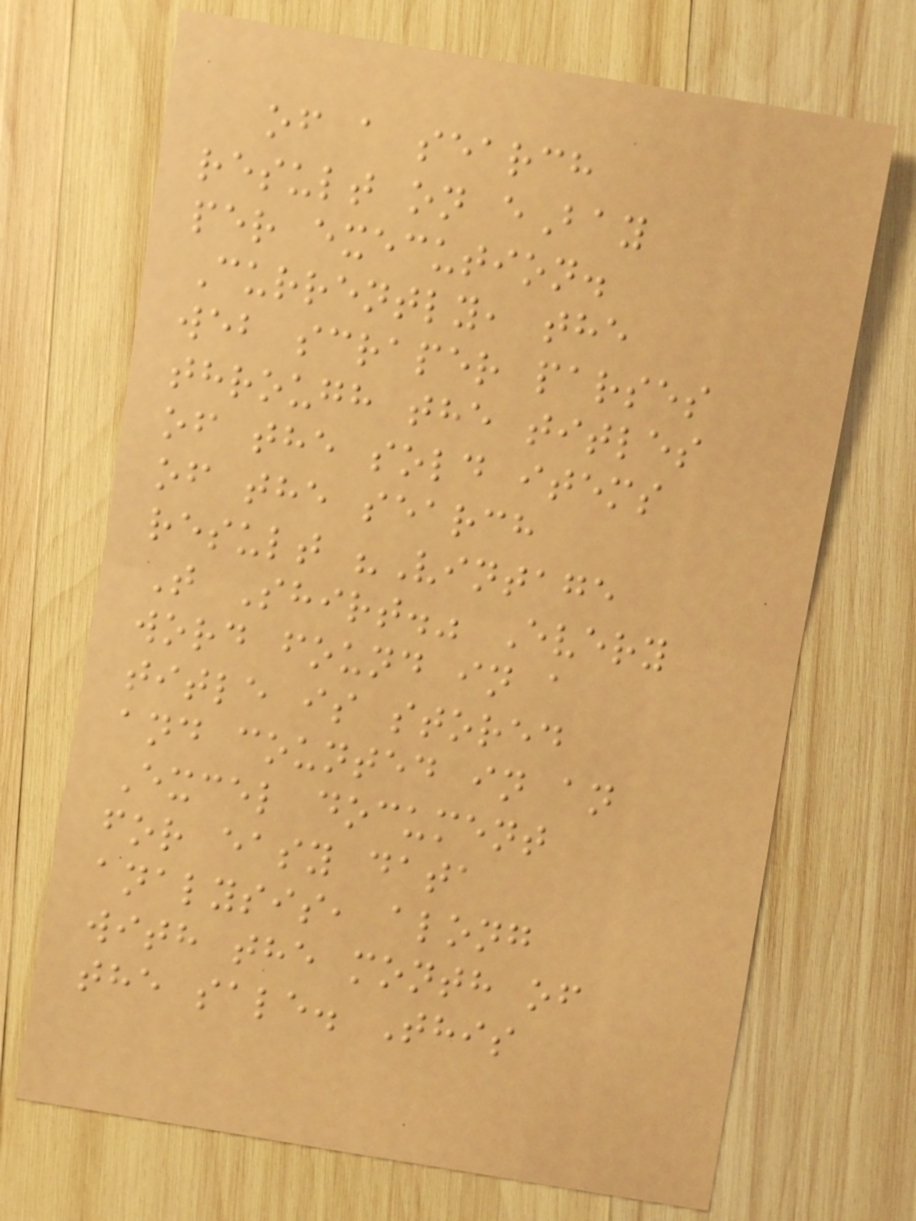of a search
result on eBay
per execution.
Currently, the
web scraper parses
through the titles
of the sold items
of the search
result "Vintage
T Shirt." Every
word found in a
title is stored
and counted in an
Excel document
for easy data
analysis, along
with the month of
the sale. This
